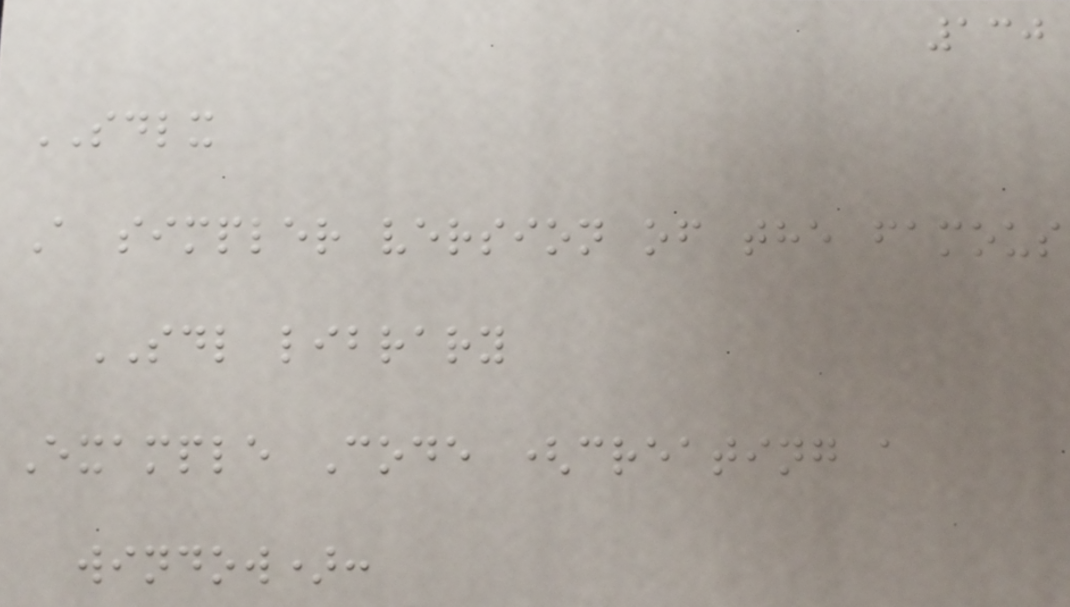130
SDLX
A simpler version of the famous
SDL library
Example Code (creating a
window):
